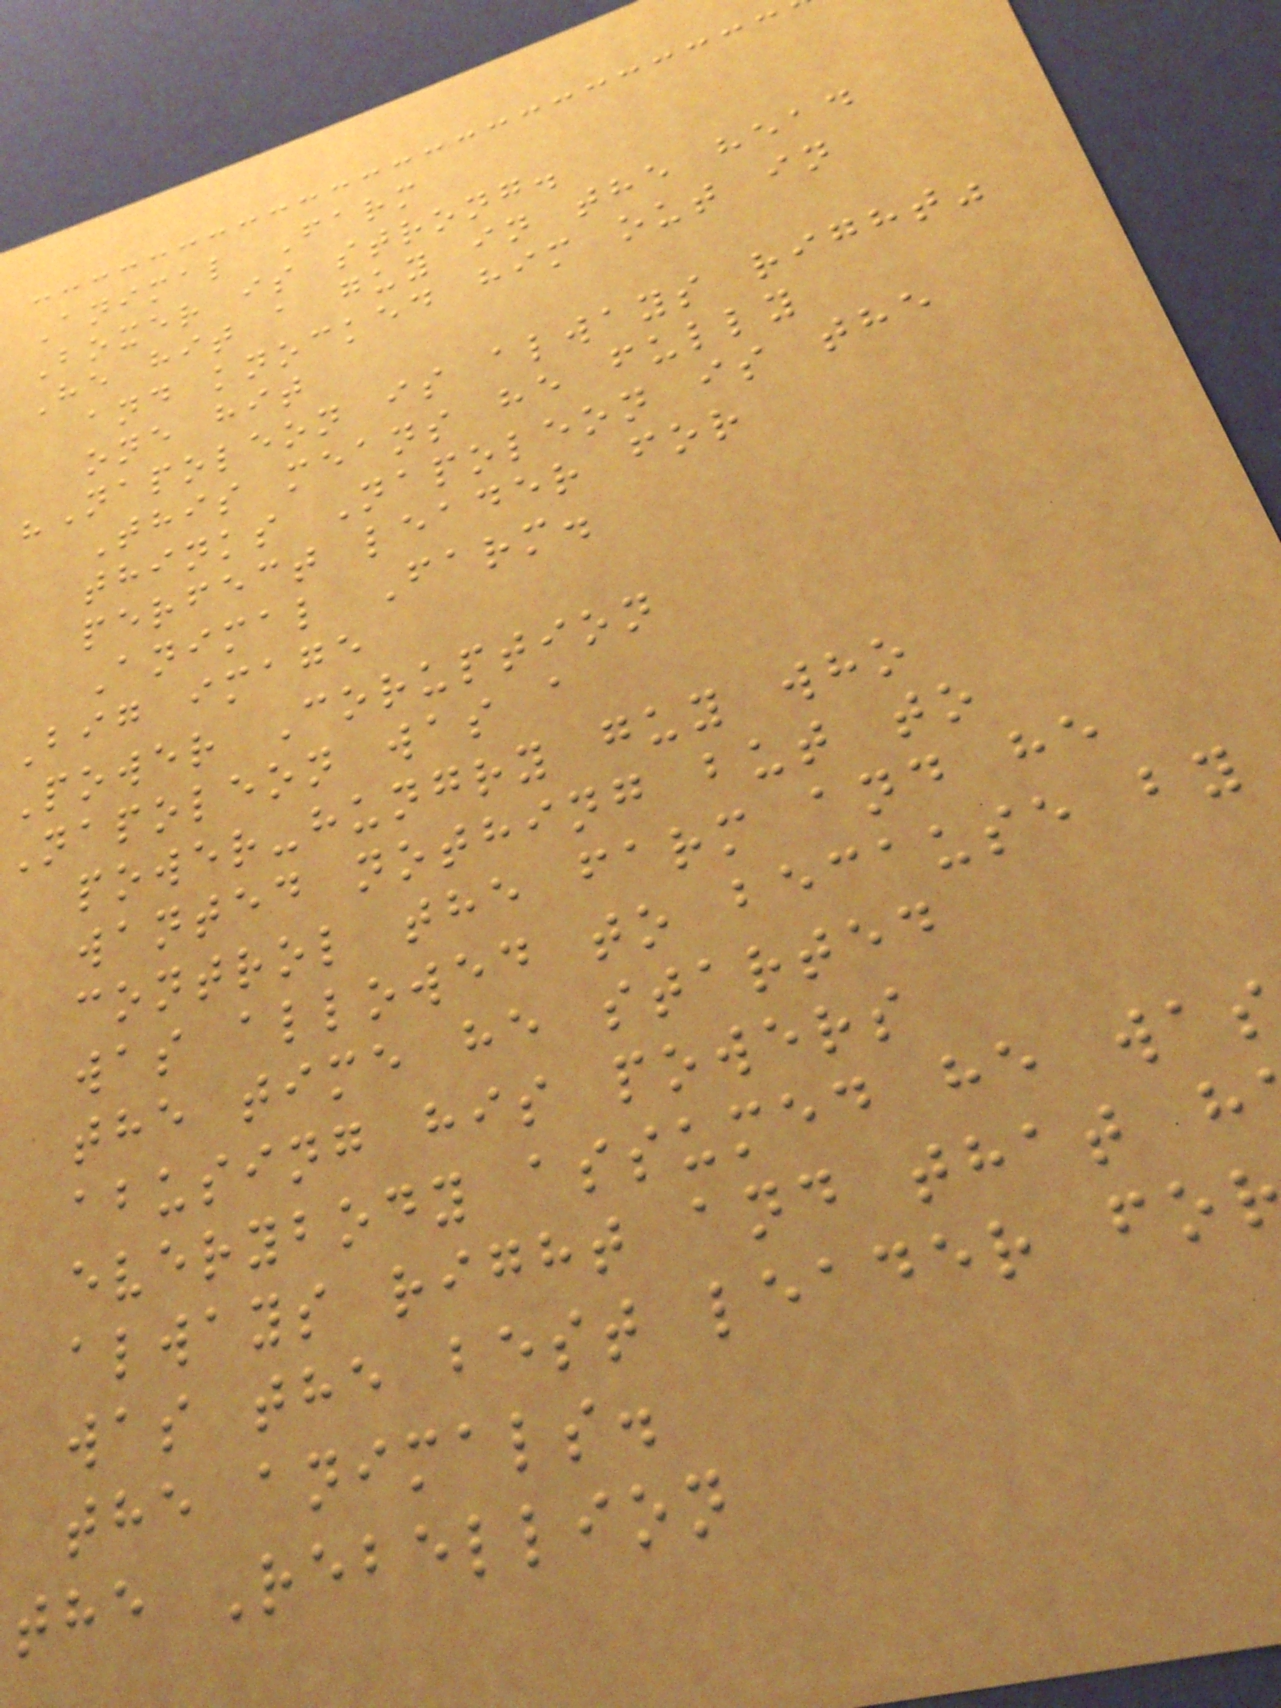Animal Farm
Boxer is strong.
He hit a guy in the head
and knocked him out in
one hit
"Napoleon is always right"
This means he fully
thinks Napoleon is the
perfect leader for
Animal Farm.
Big image
Power Coruption
Napoleon was a
power-hungry guy who
wanted nothing but to
control the farm and he
was allowed to because by
the time he started
abusing his powers
everybody assumed he was
always right and that h
was the best leader fo
the animals.
the Rebellion
